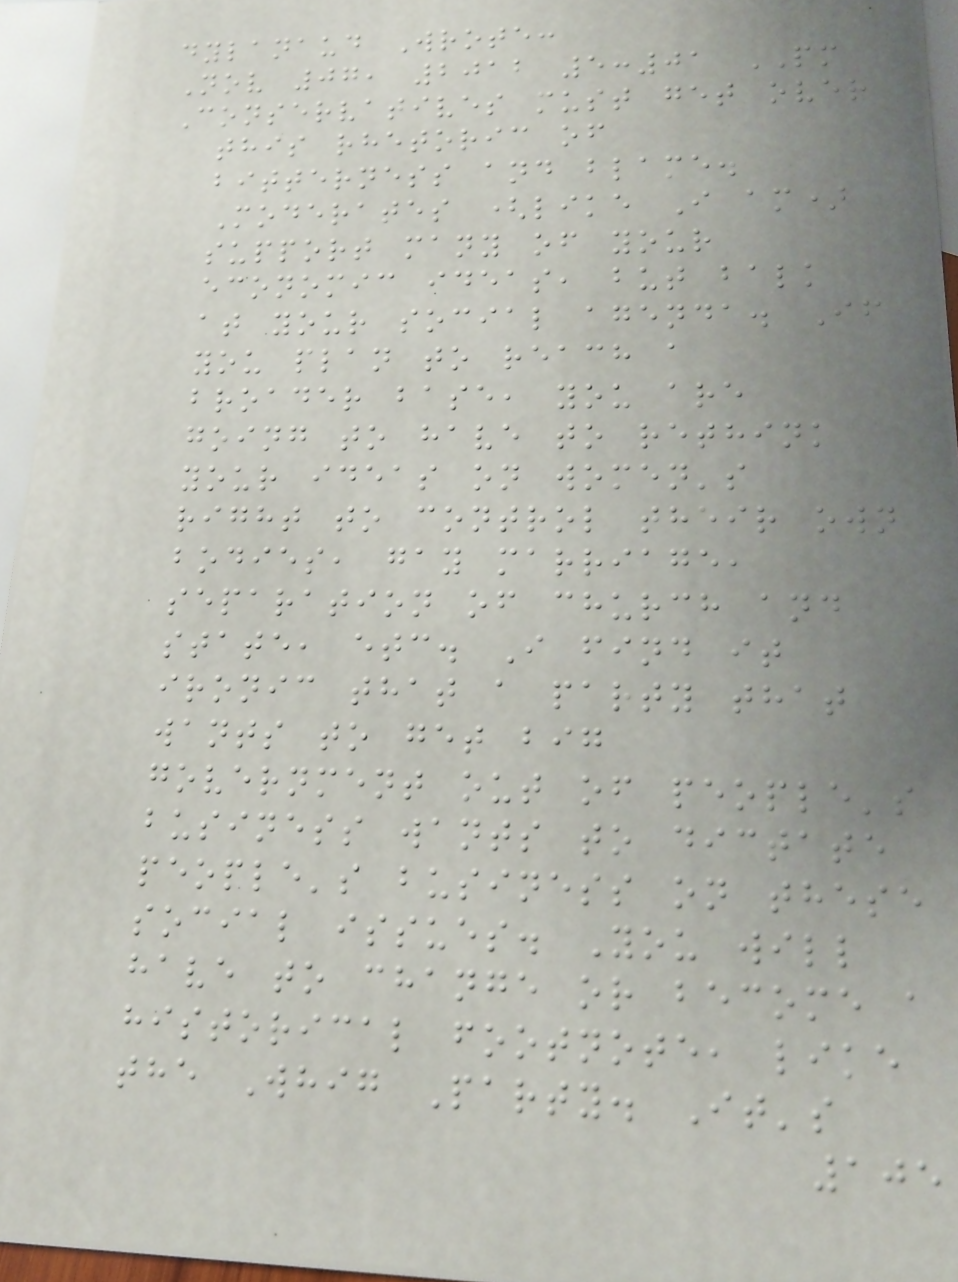dylanaud Wrote:
Nov 07, 2012 5:01 PM
Conservatives must get over
this rhetoric of
bitterness and blame.
Moderates (like I am)
support many of your
economic ideas, but balk
at your social agenda. If
you plan to reach a
broader base, you are
going to have to rethink
your ideas on women's
right to control their own
bodies, gay marriage,
separation of church and
state, etc. I find it
ironic that a party that
wants to get big
government out of people's
business wants to dictate
people's business on these
social issues. You will
have to change or become a
historical footnote, like
the Whig Party. It's
105
